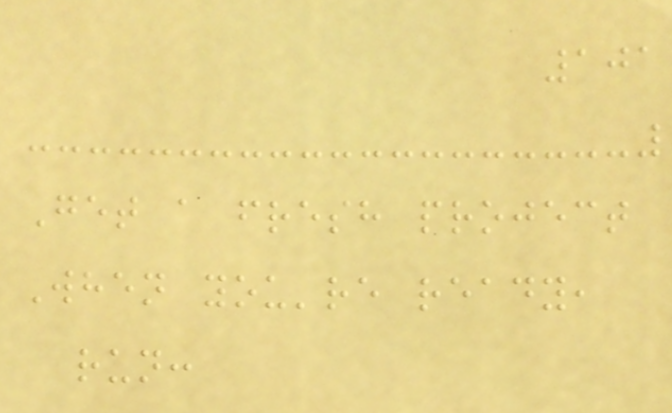101
Get a fresh project
When you're ready,
run:
